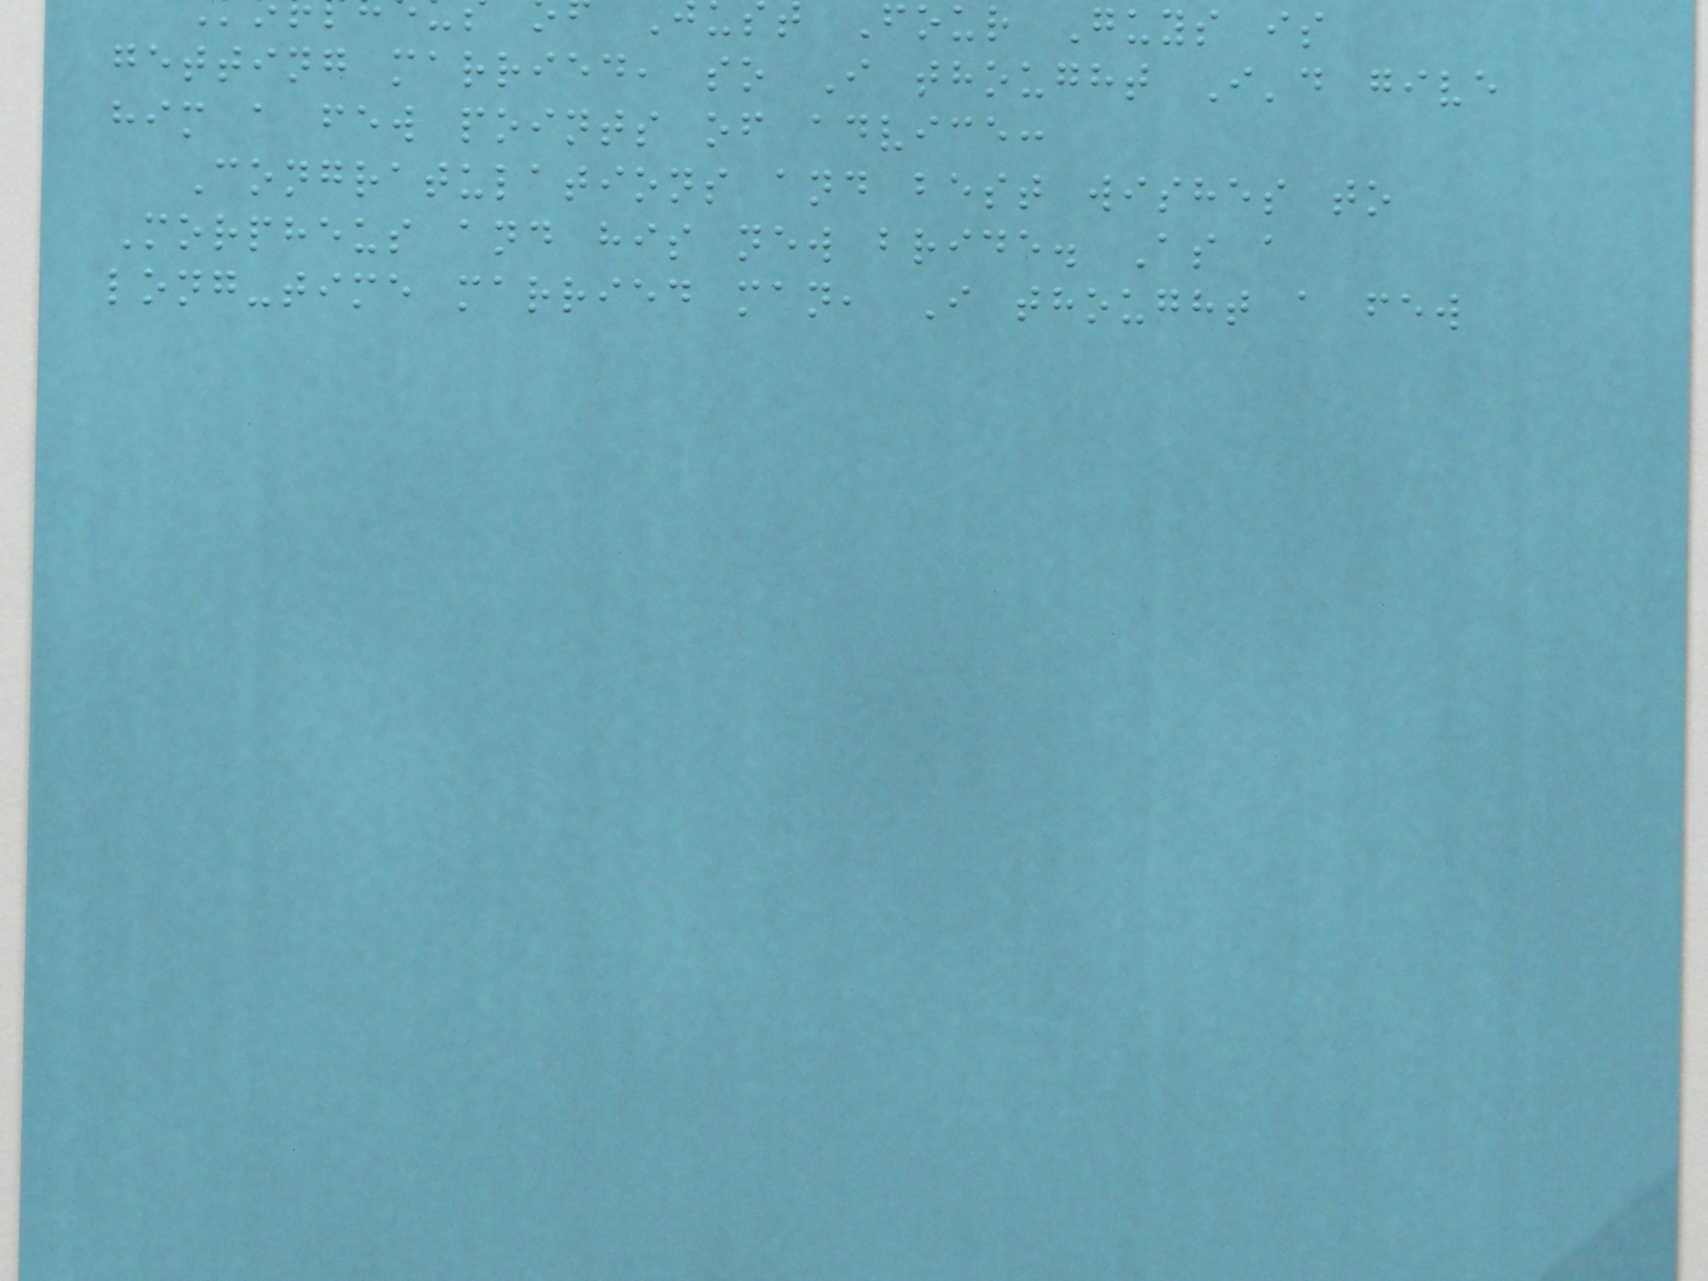t Four Guys is
getting married, so I thought I'd give
him a few points of advice:
Congratulations and best wishes to
Morpheus and his new bride. As a
long-time married man, I thought a few
